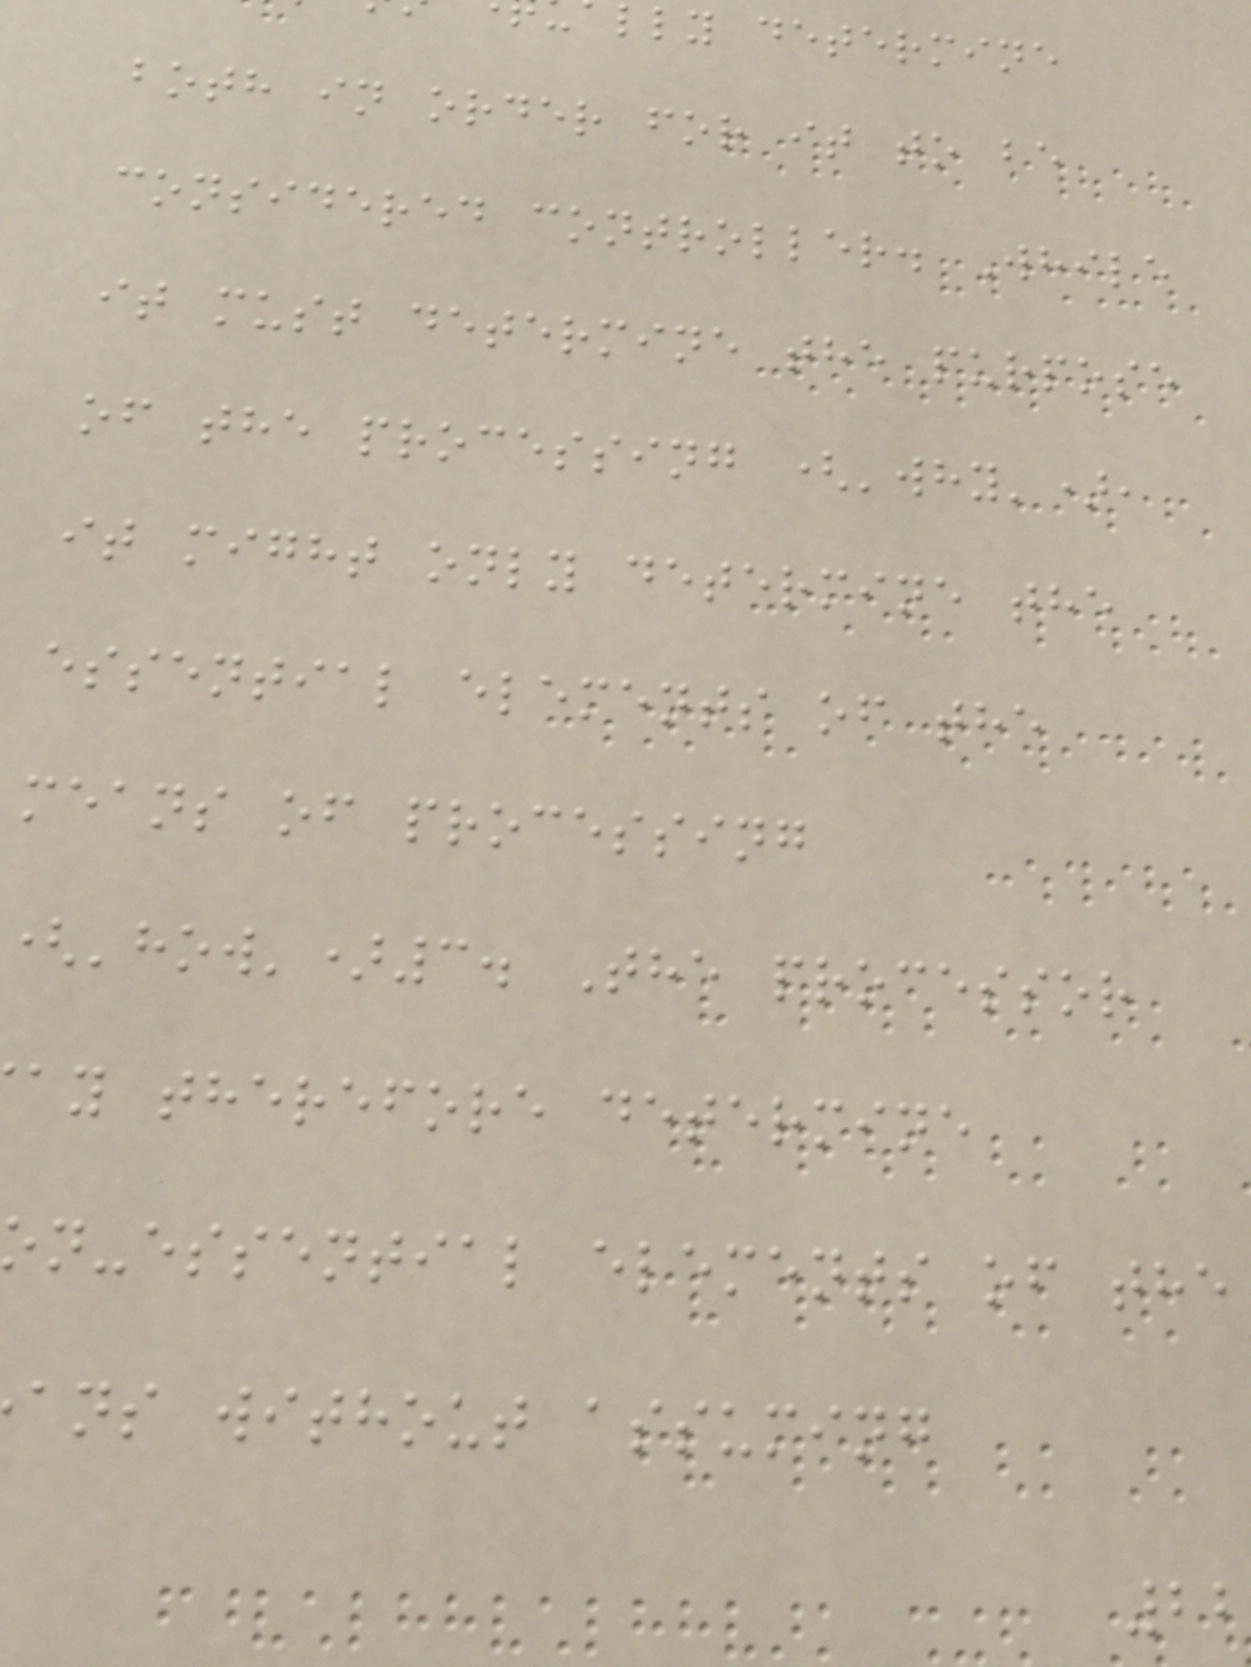lly determine
both in order for it to be
considered controller. While
it must determine the purpose
of the processing ('why'),
it might only determine the
essential elements of the
means of processing
'how')3. The processor
ay therefore determine
n-essential elements of the
ans without assuming
